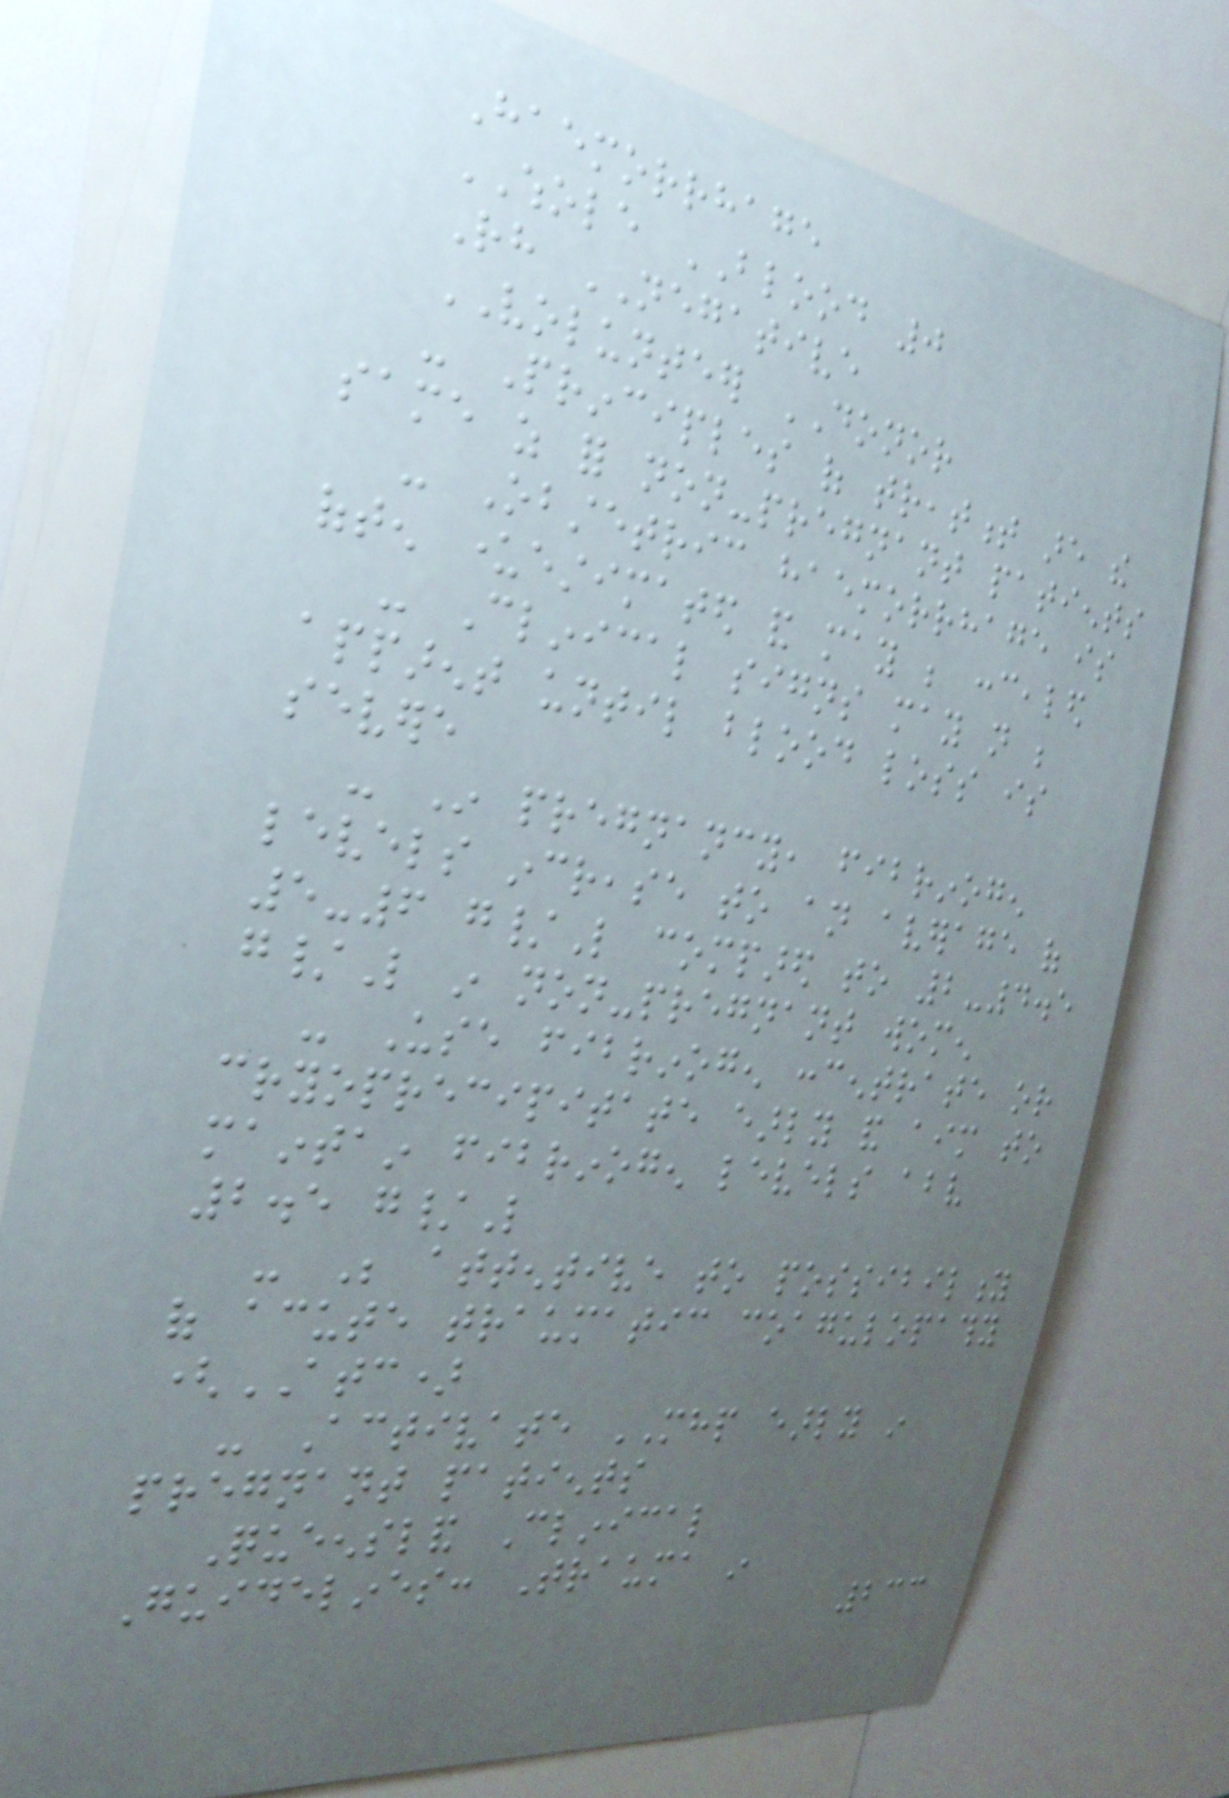Haemorrhage
WHOLE BLOOD 0
Rh NEGATIVE
VOLUNTEER DONOR
- Principles of treatment are the
same as for non-pregnant patients
- Obstetric haemorrhage is
often underestimated and may be concealed
- Clinical signs may not be
apparent until blood loss is
severe
- In pregnancy, fibrinogen
levels increase to an average of
5-6 g/L compared to 2-4.5
g/L in non-pregnant women
- Use fibrinogen concentrate or
cryoprecipitate early and aim to
maintain fibrinogen levels above
2.5 g/L
- Be attentive to possibility
of acute traumatic coagulopathy
(ATC)
- Activate MHP early in
pregnant patients
Queensland Clinical
Guidelines: Trauma in
233
